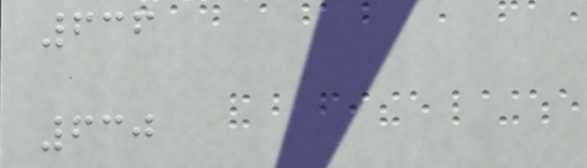636
630
